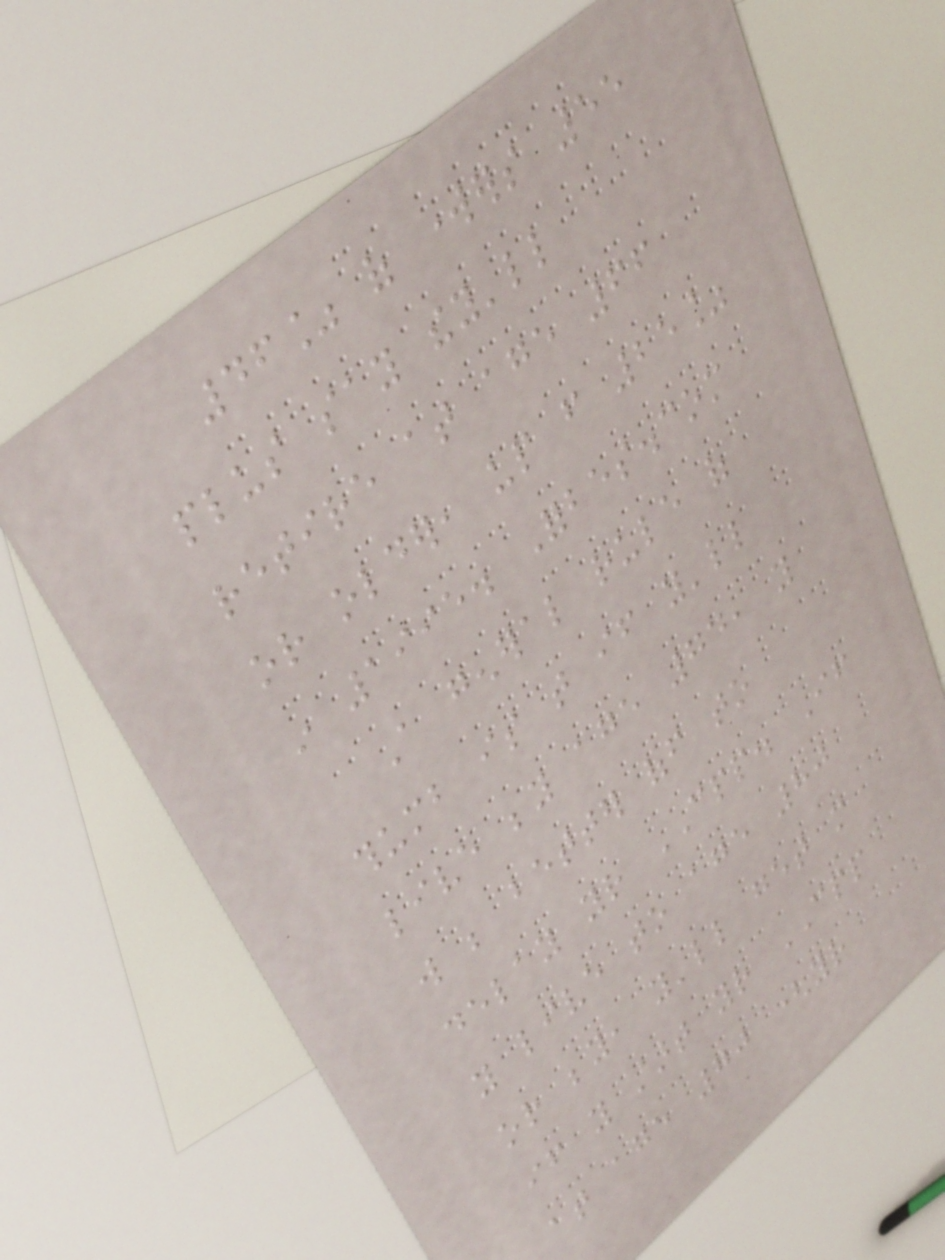46% of workers 55
plus say they'll
retire at age 66
or older, up from 25%
in 1995. Forbes.com
A general rule of
thumb is that if you'll
live beyond age 74, you
will be better off to
delay your CPP. If
you live to age 80
or beyond, you'll get more
if you start your CPP
at age 70 (your
